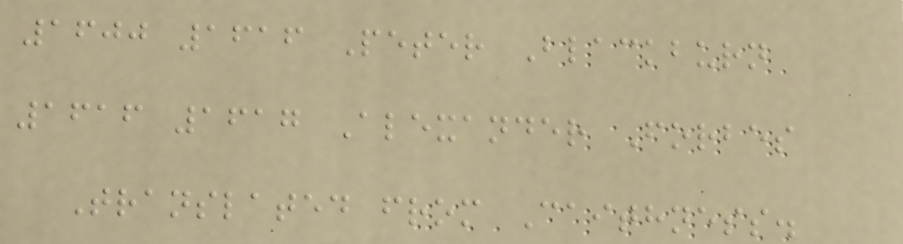1600 1616 Peter Blackburn
1616 1617 Alexander Forbes
Translated from Caithness.
